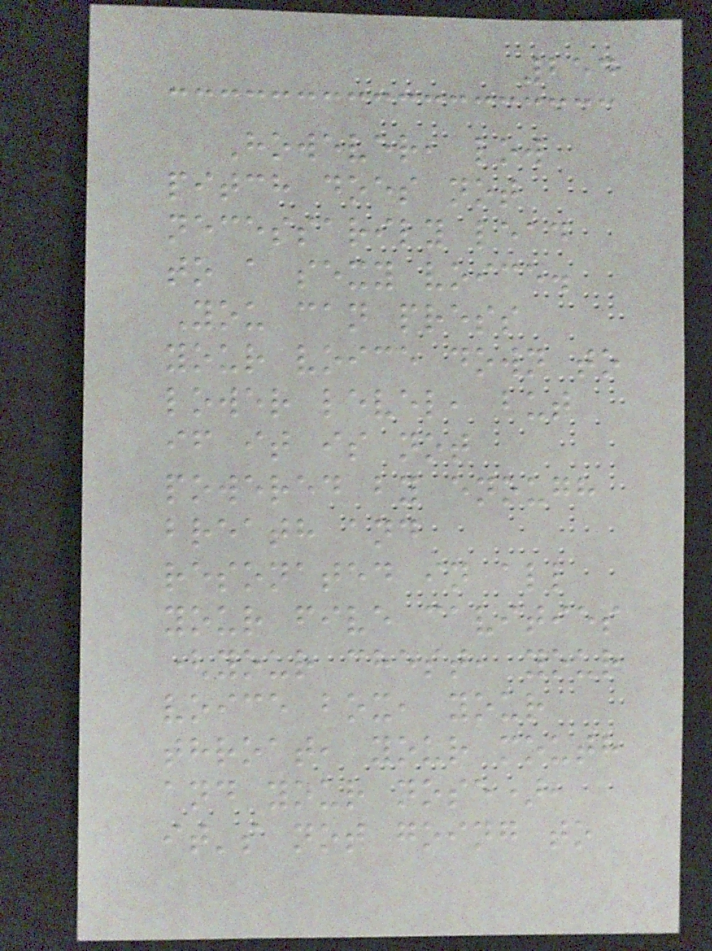254
However, low
pitch does not
necessarily lead
to a sexy voice.
You can press
your voice down to
lower level, but
if it is not
powered by enough
breath and
resonated in all
your five cavities
(your chest, your
voice box, your
throat, your mouth
and your nose),
it's not going to
